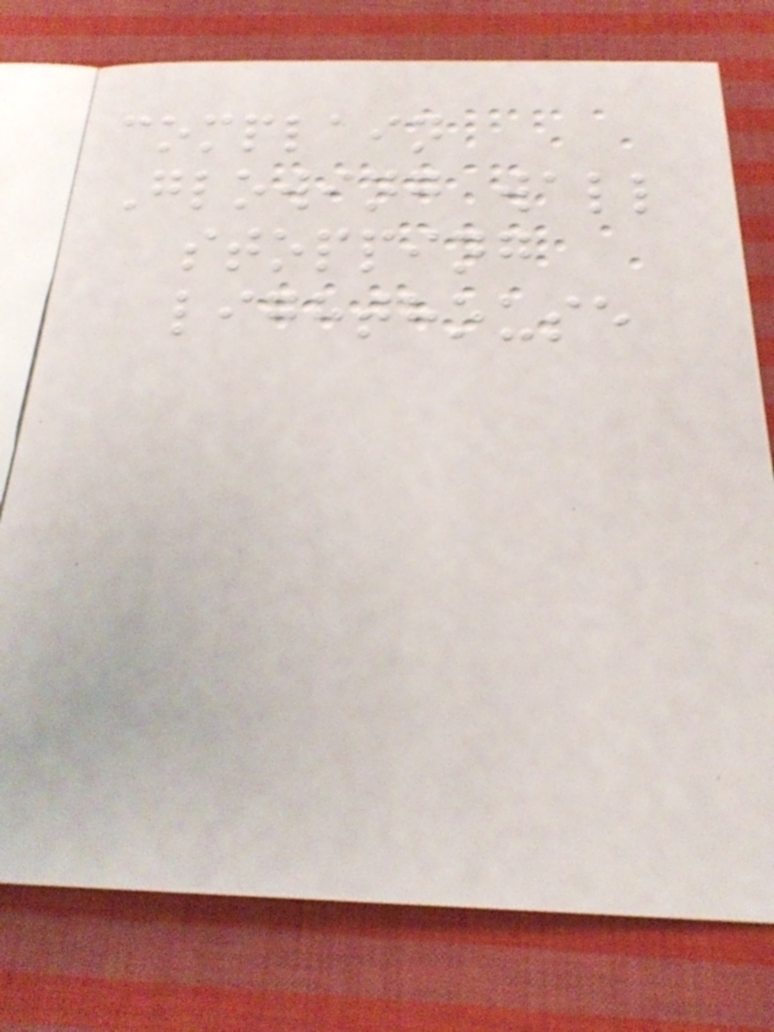complain
Glowing wall
stopping
lighthouse
